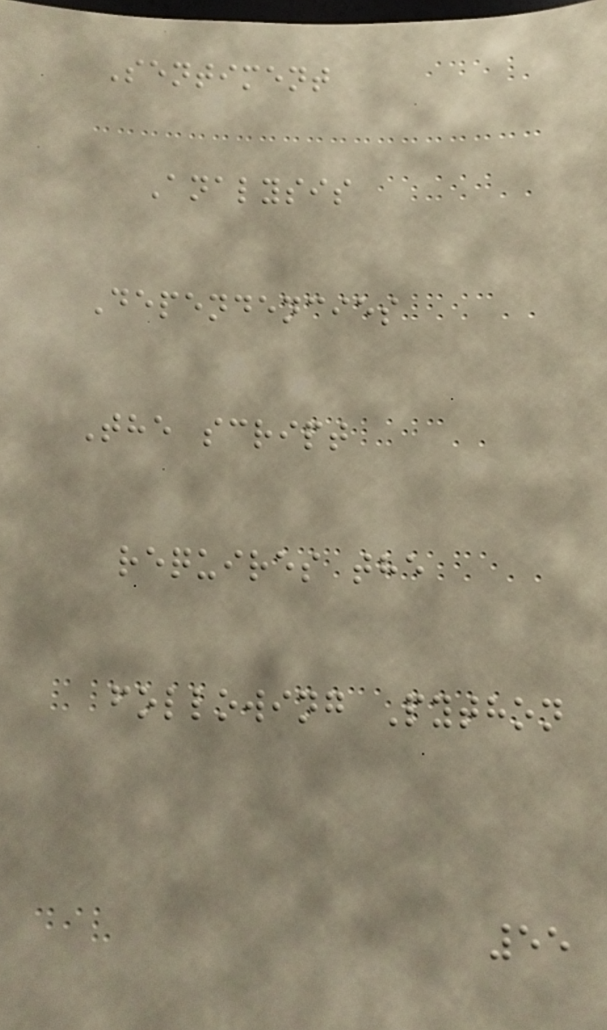Sentiment
Analysis
Dependencies
The script
requires the
following Python
55
